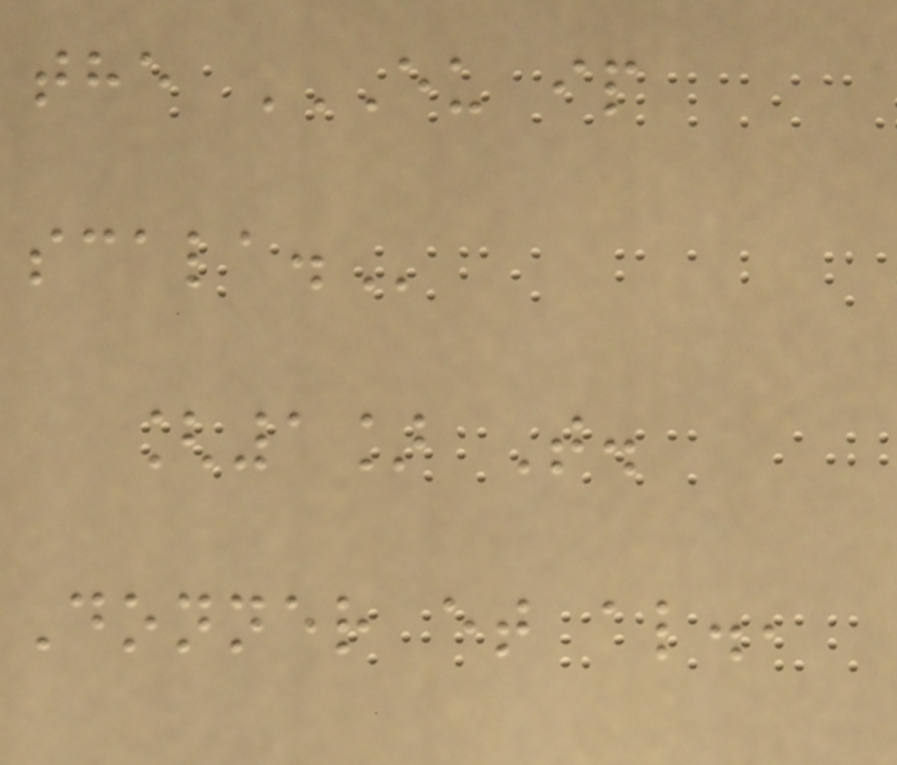the EU IP
SCALA.
[1] T.
Donner et al.,
